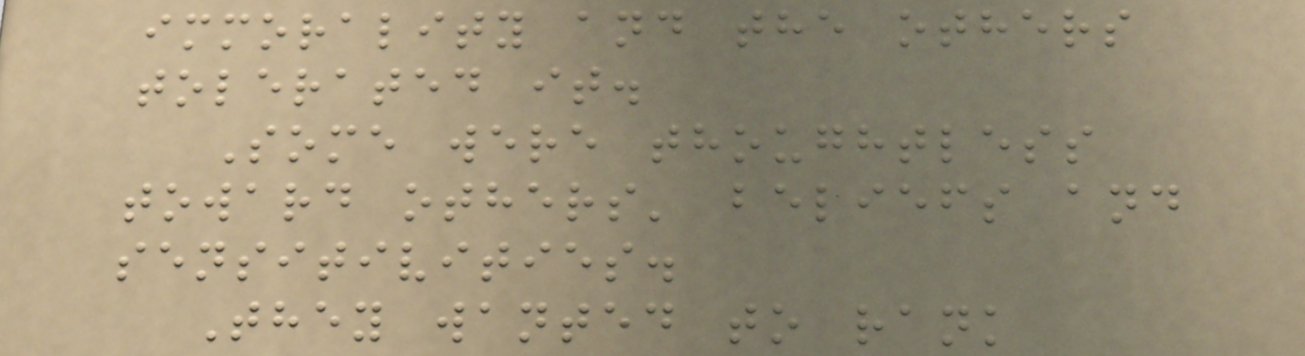immorality and the others
tolerated it.
Some were thoughtless
toward others' beliefs and
sensitivities.
They wanted to rank
